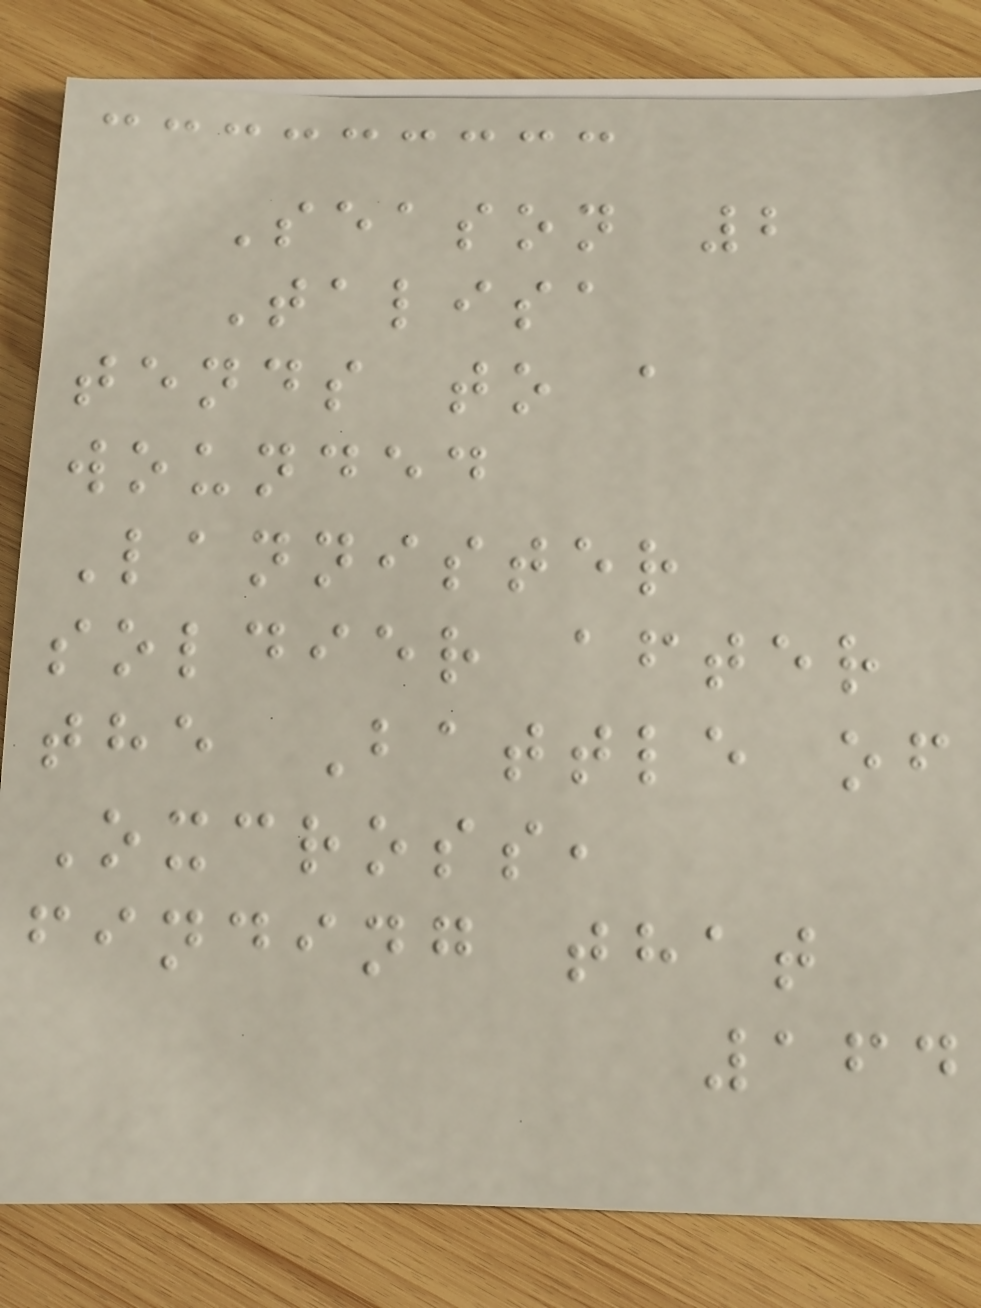Season 2
Talisa
tends to a
wounded
Lannister
soldier after
the Battle of
Oxcross,
finding that
164
